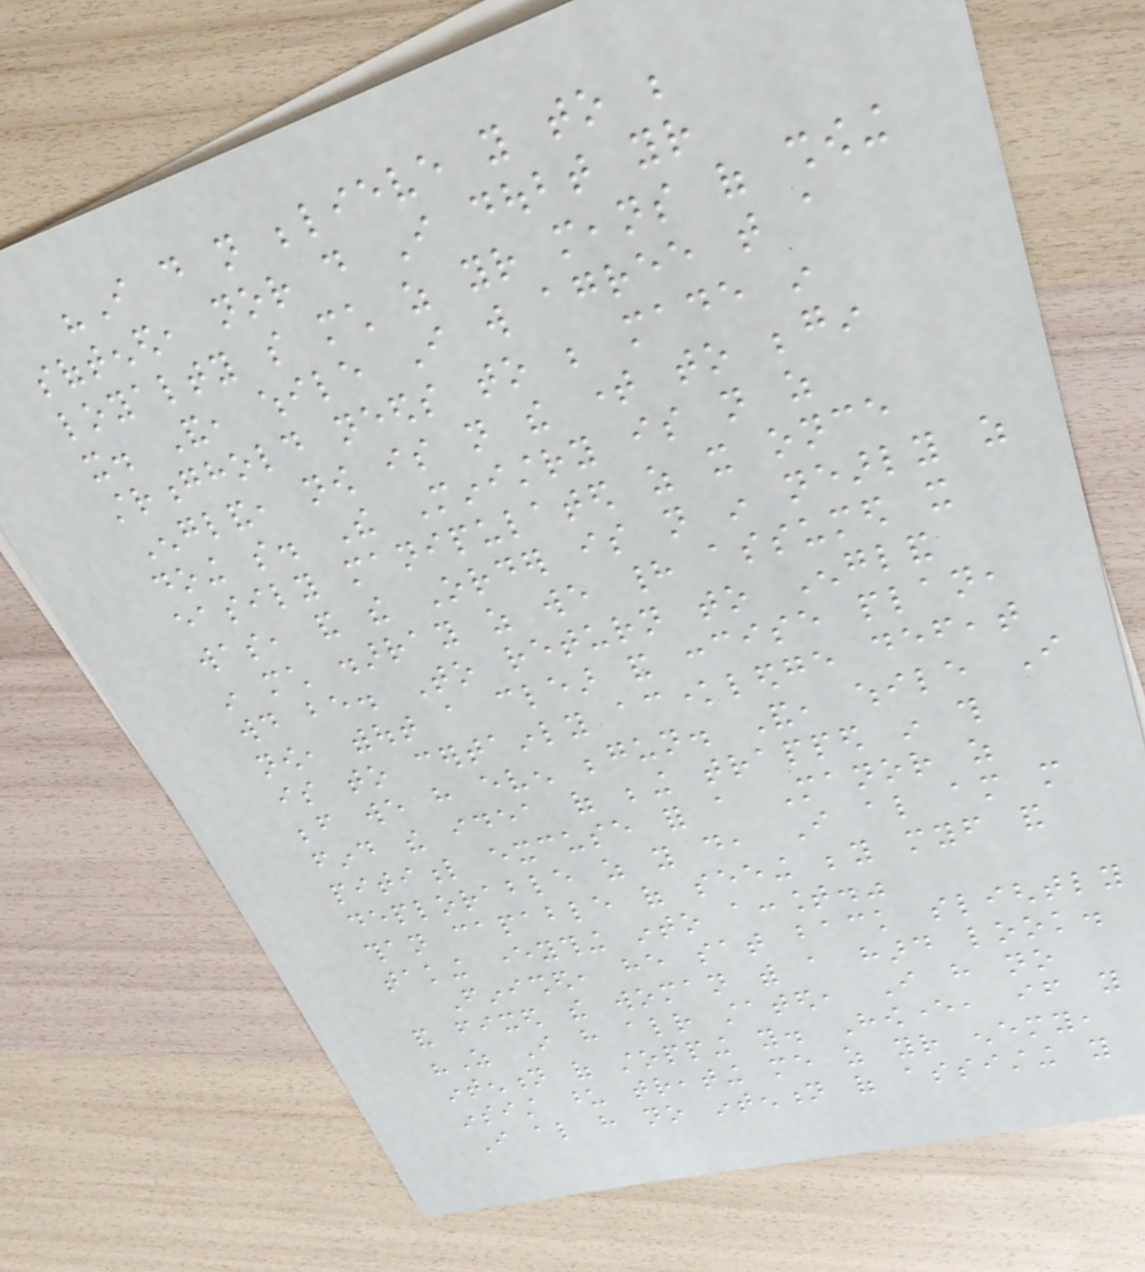"I do not believe you to be
softened, nor do I doubt your
loyalty so much as your means of showing
it. And, while I will agree that a
stronghold needs to be made in
England, now is not the time to begin
doing so. The Ministry is not as
easily manipulated as it once
was, and the Order is not in nearly as
in much disarray as we had assumed it
would be. To return to England
now, without a clear and concise plan,
is to certainly acknowledge defeat
before we have even begun. And, while I
find the idea of being trapped in this
pitiful excuse for a Manor as
deplorable as you do, I also am more
than capable of seeing beyond myself and
taking everything into account."
Finished, he sat back slightly
and fixed the woman with a hard look.
"As I have already stated, I have no
intention of stopping you. However, if you
insist upon treating me as your enemy,
I also have no intention of assisting you
